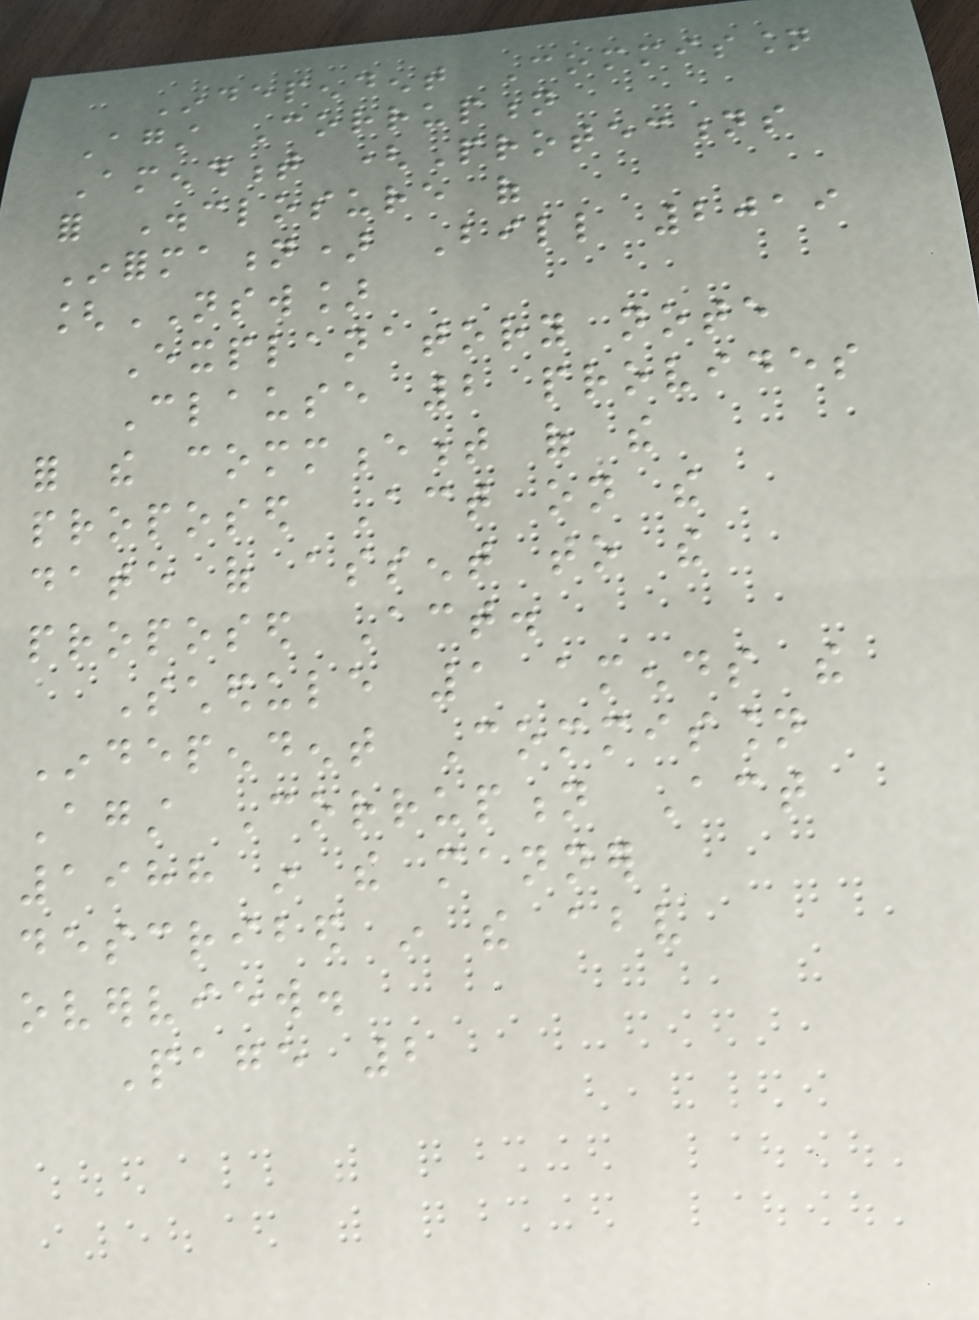Independent Commission
Against Corruption
Amendment (Protections
for Disclosure of
Information) Bill 2019
[NSW]
Explanatory note
Clause 2 provides
for the commencement of the
proposed Act on the
date of assent to the
proposed Act.
Schedule 1 amends the
Independent Commission
Against Corruption Act
1988 in the manner
described in the above
overview.
Page 2
